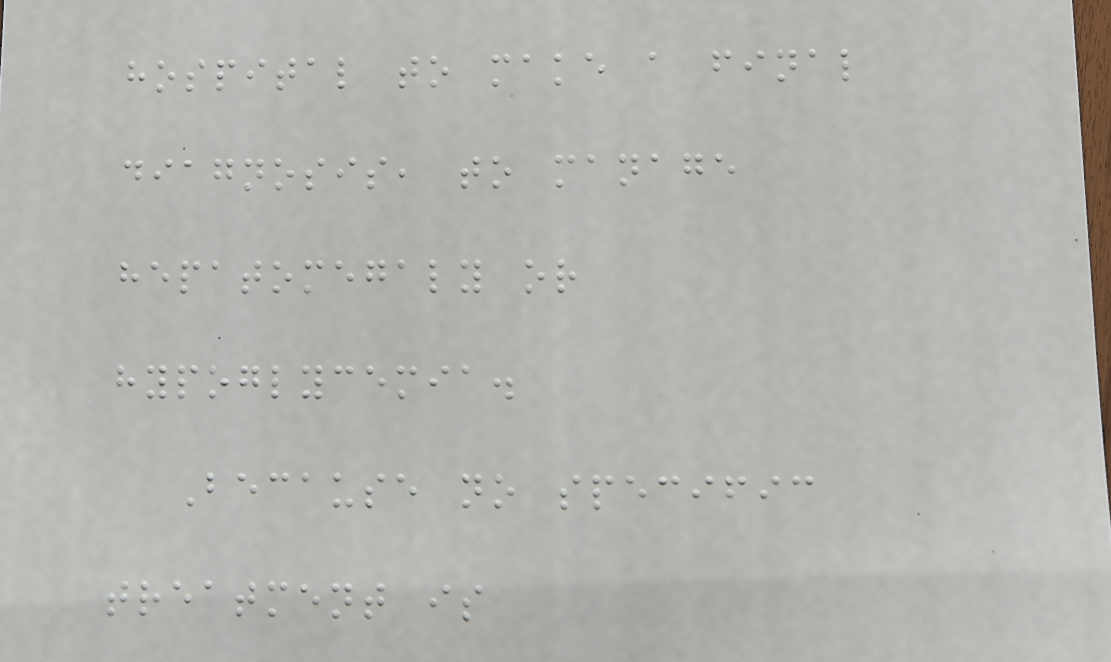hospital to make a final
diagnosis, to manage
hepatomegaly or
hypoglycemia.
Because no specific
treatment is
